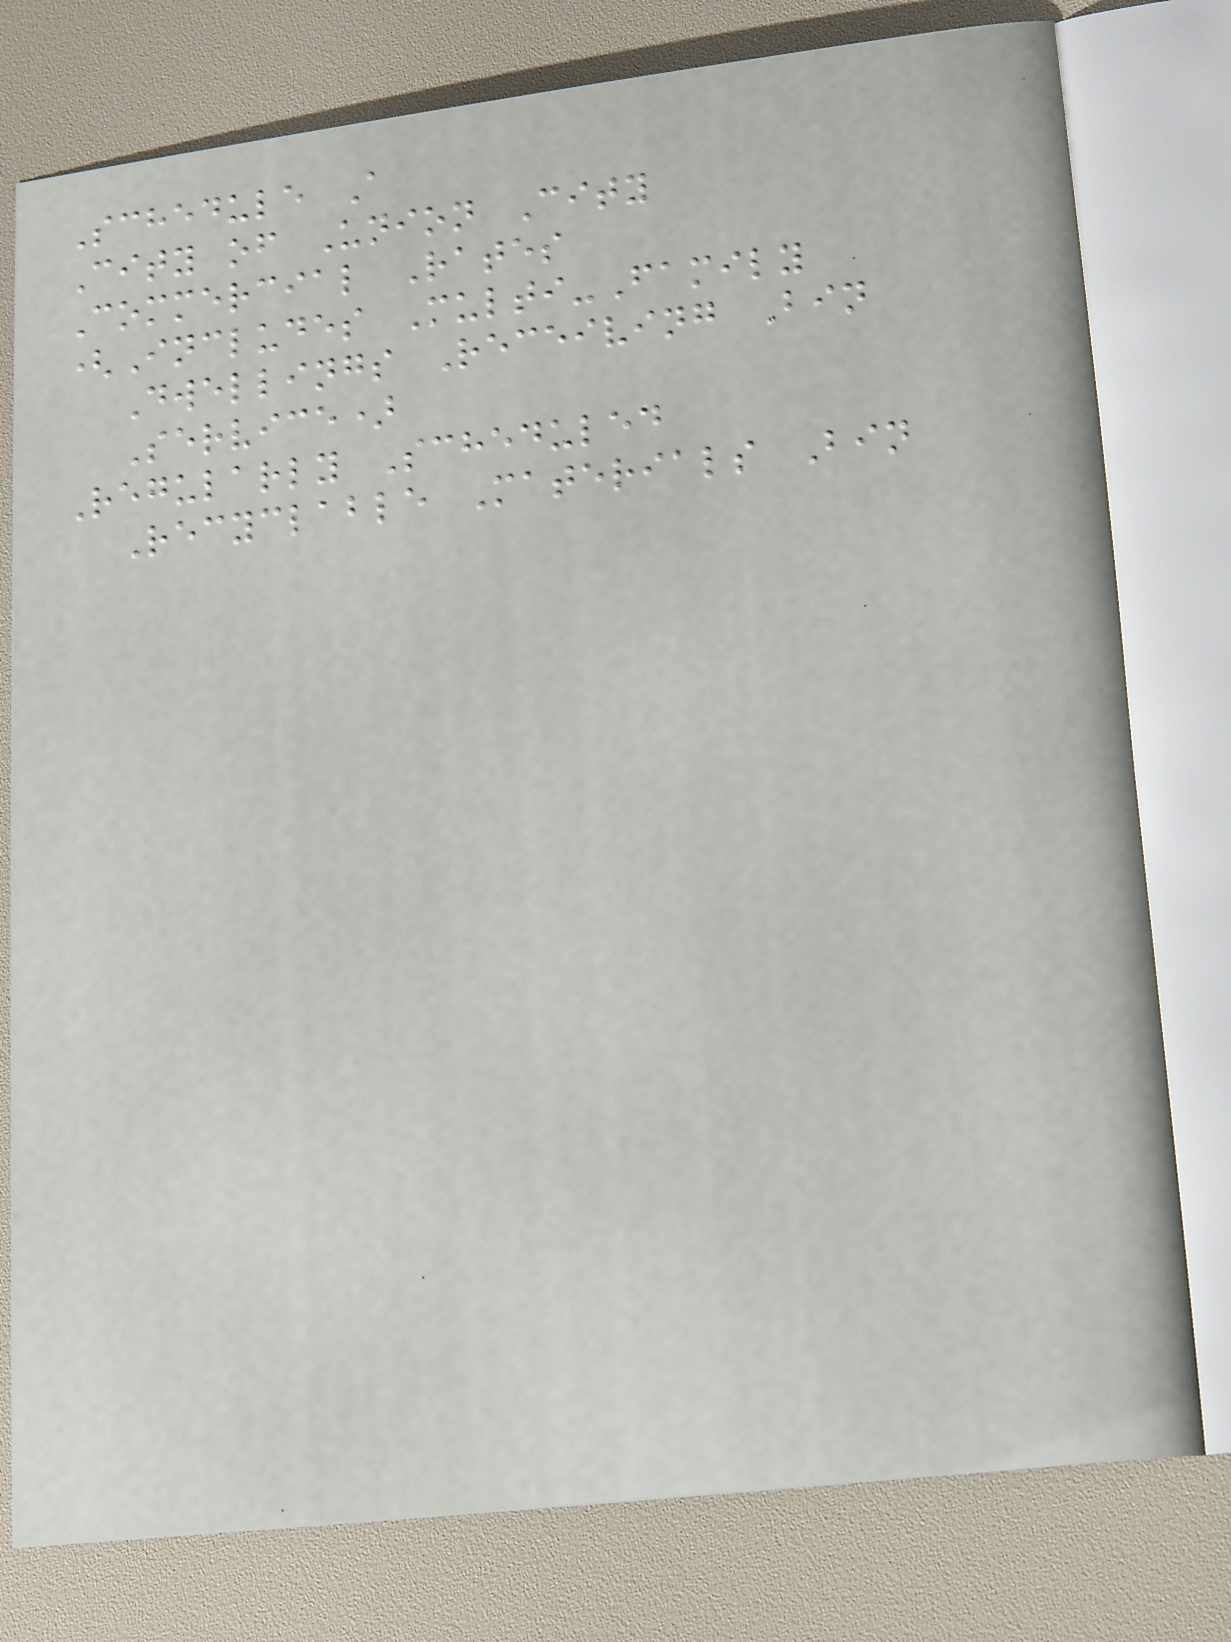Schedule A
City of Union City
Commercial Rates
(Includes Multi-Family
Dwellings Receiving Bin
Service)
Regularly Scheduled
Recyclable Materials Bin
